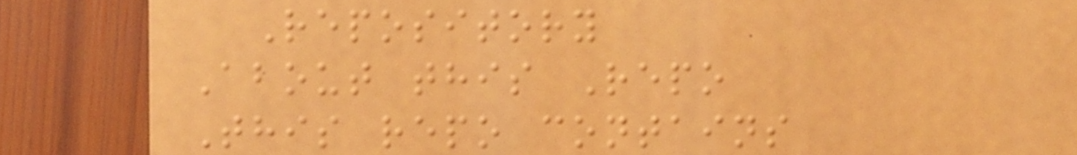Repository
About this Repo
This repo contains
